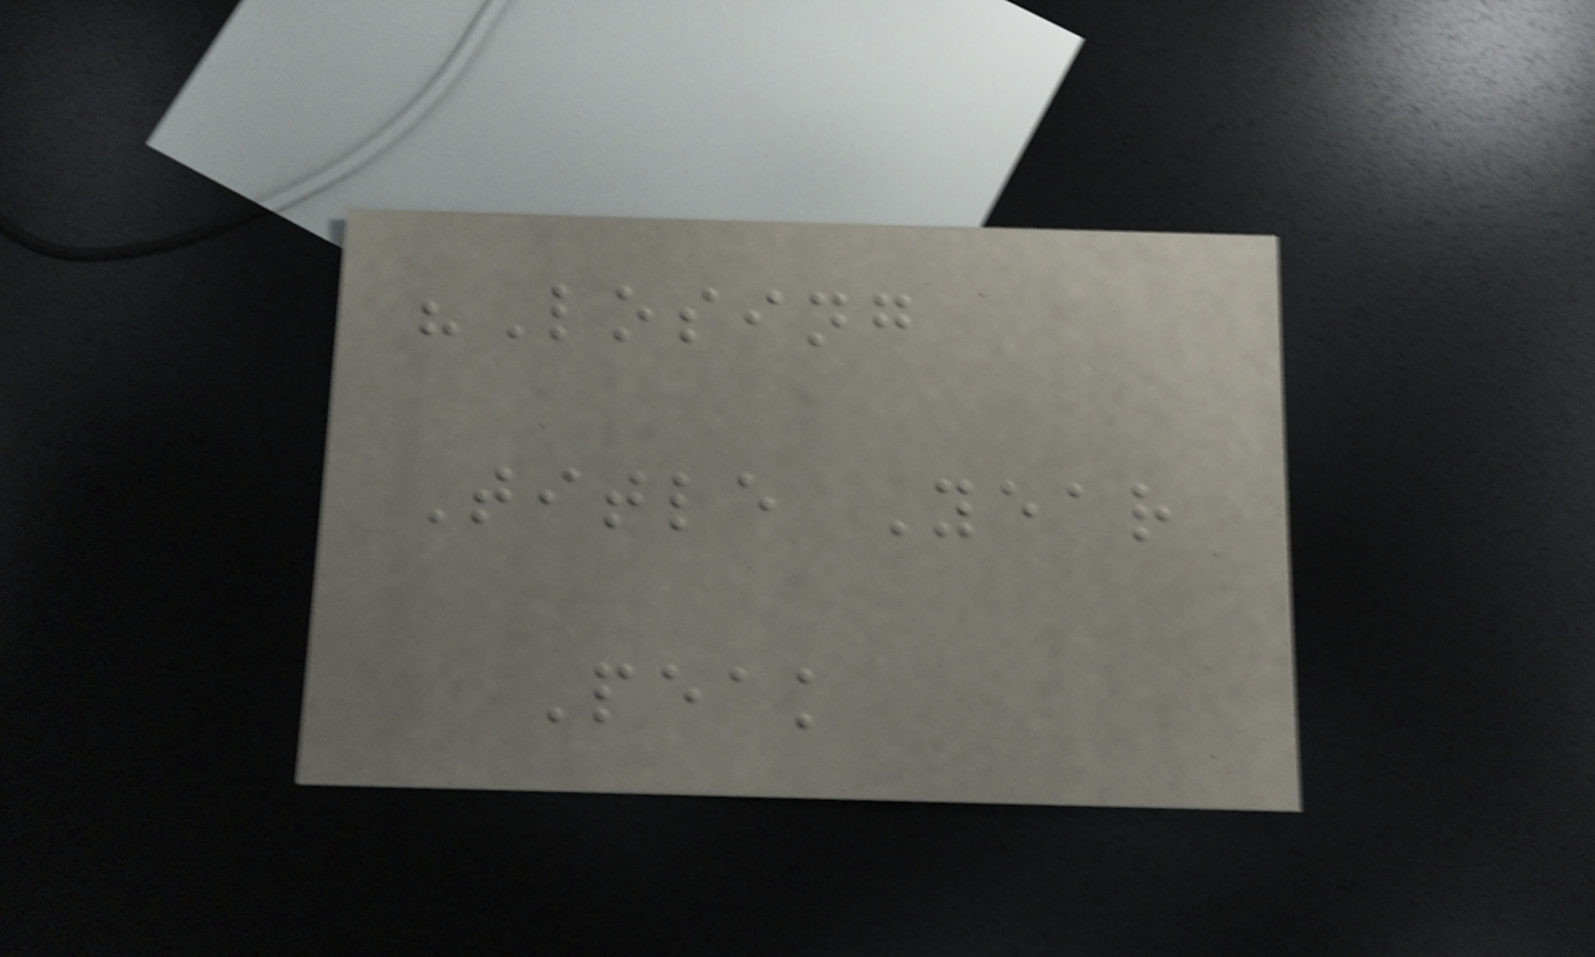"Losing
Title Year
Peak
